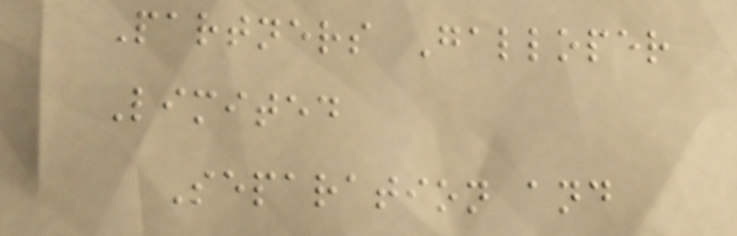Partners Galloper
Limited
Separation and
